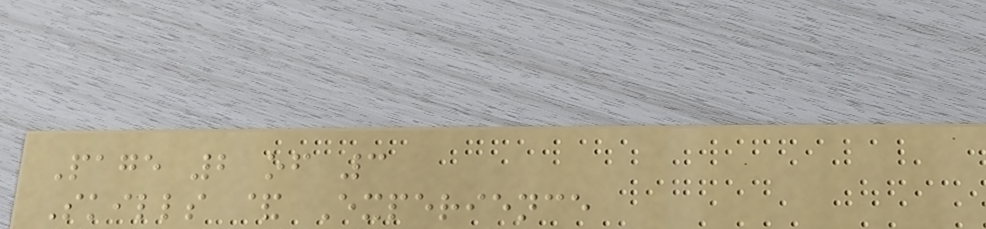Page 2 of 3
Skills & Experience
